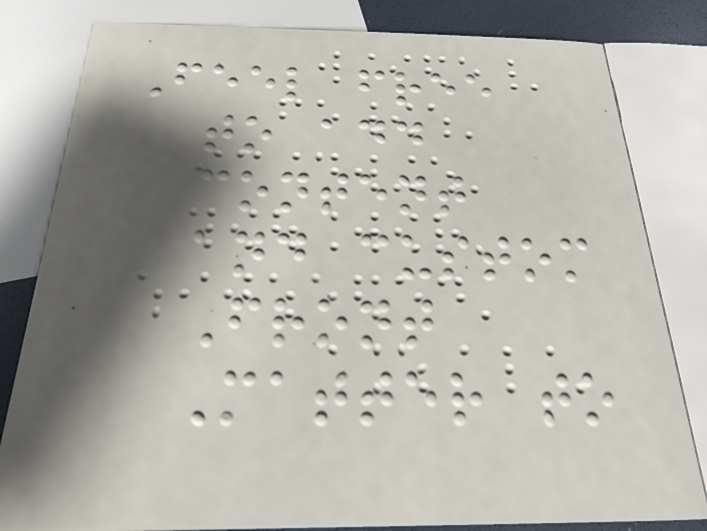Feel free
to add
content
and custom
Front
Matter to
